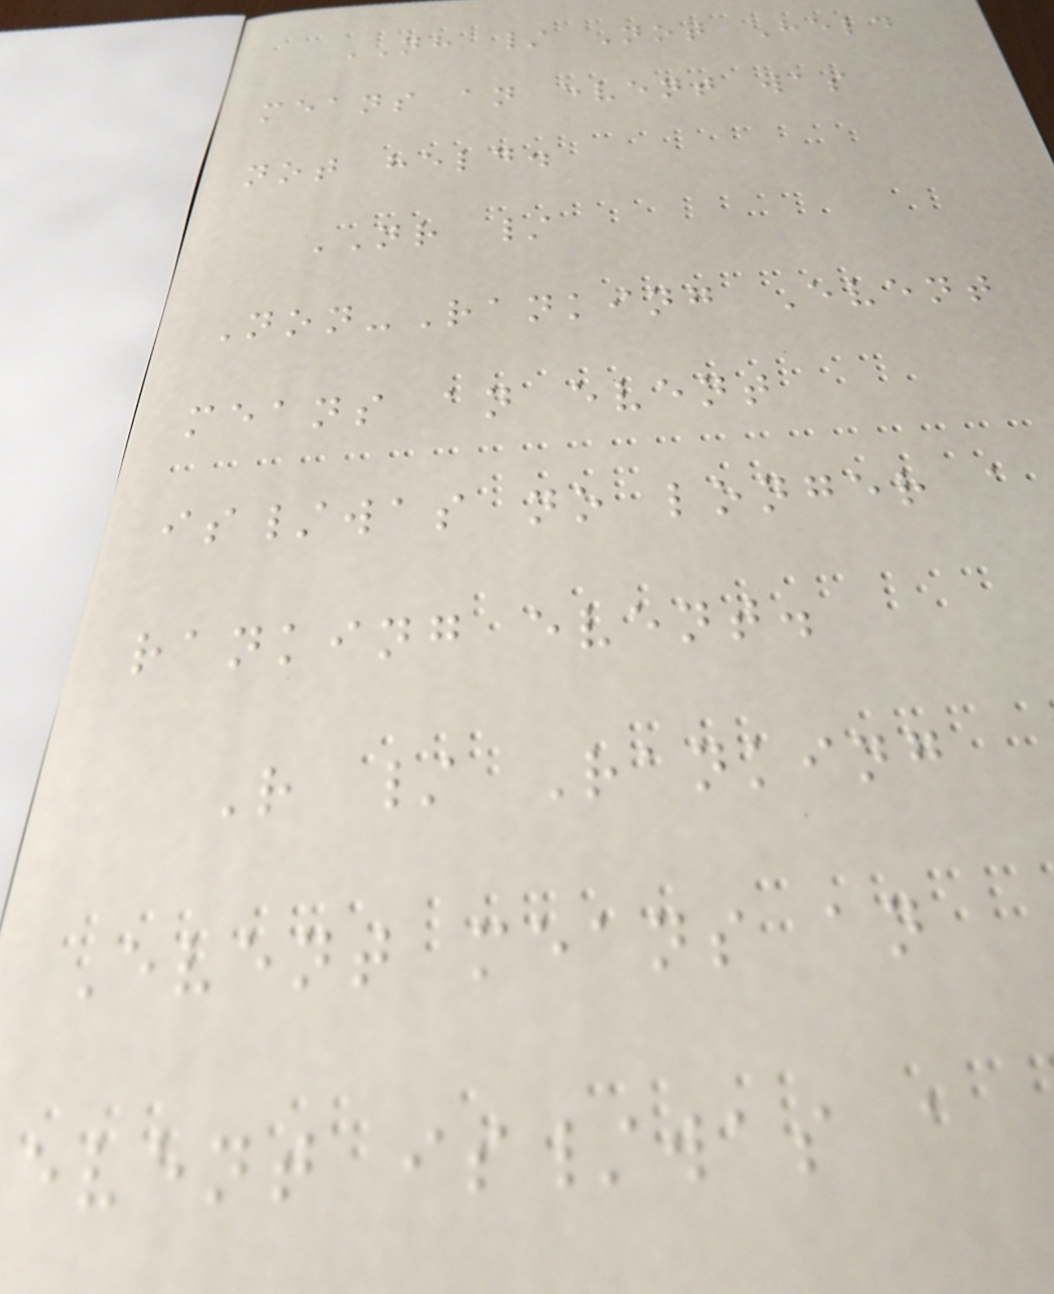NH / Not Held
means an event was
not held.
NR /
Non-Ranking Event
means an event
is/was no longer a
ranking event.
R / Ranking
Event means an
event is/was a
